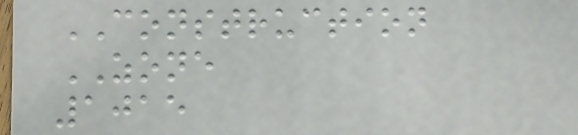CONSTRUCTION
ZONE
1015
